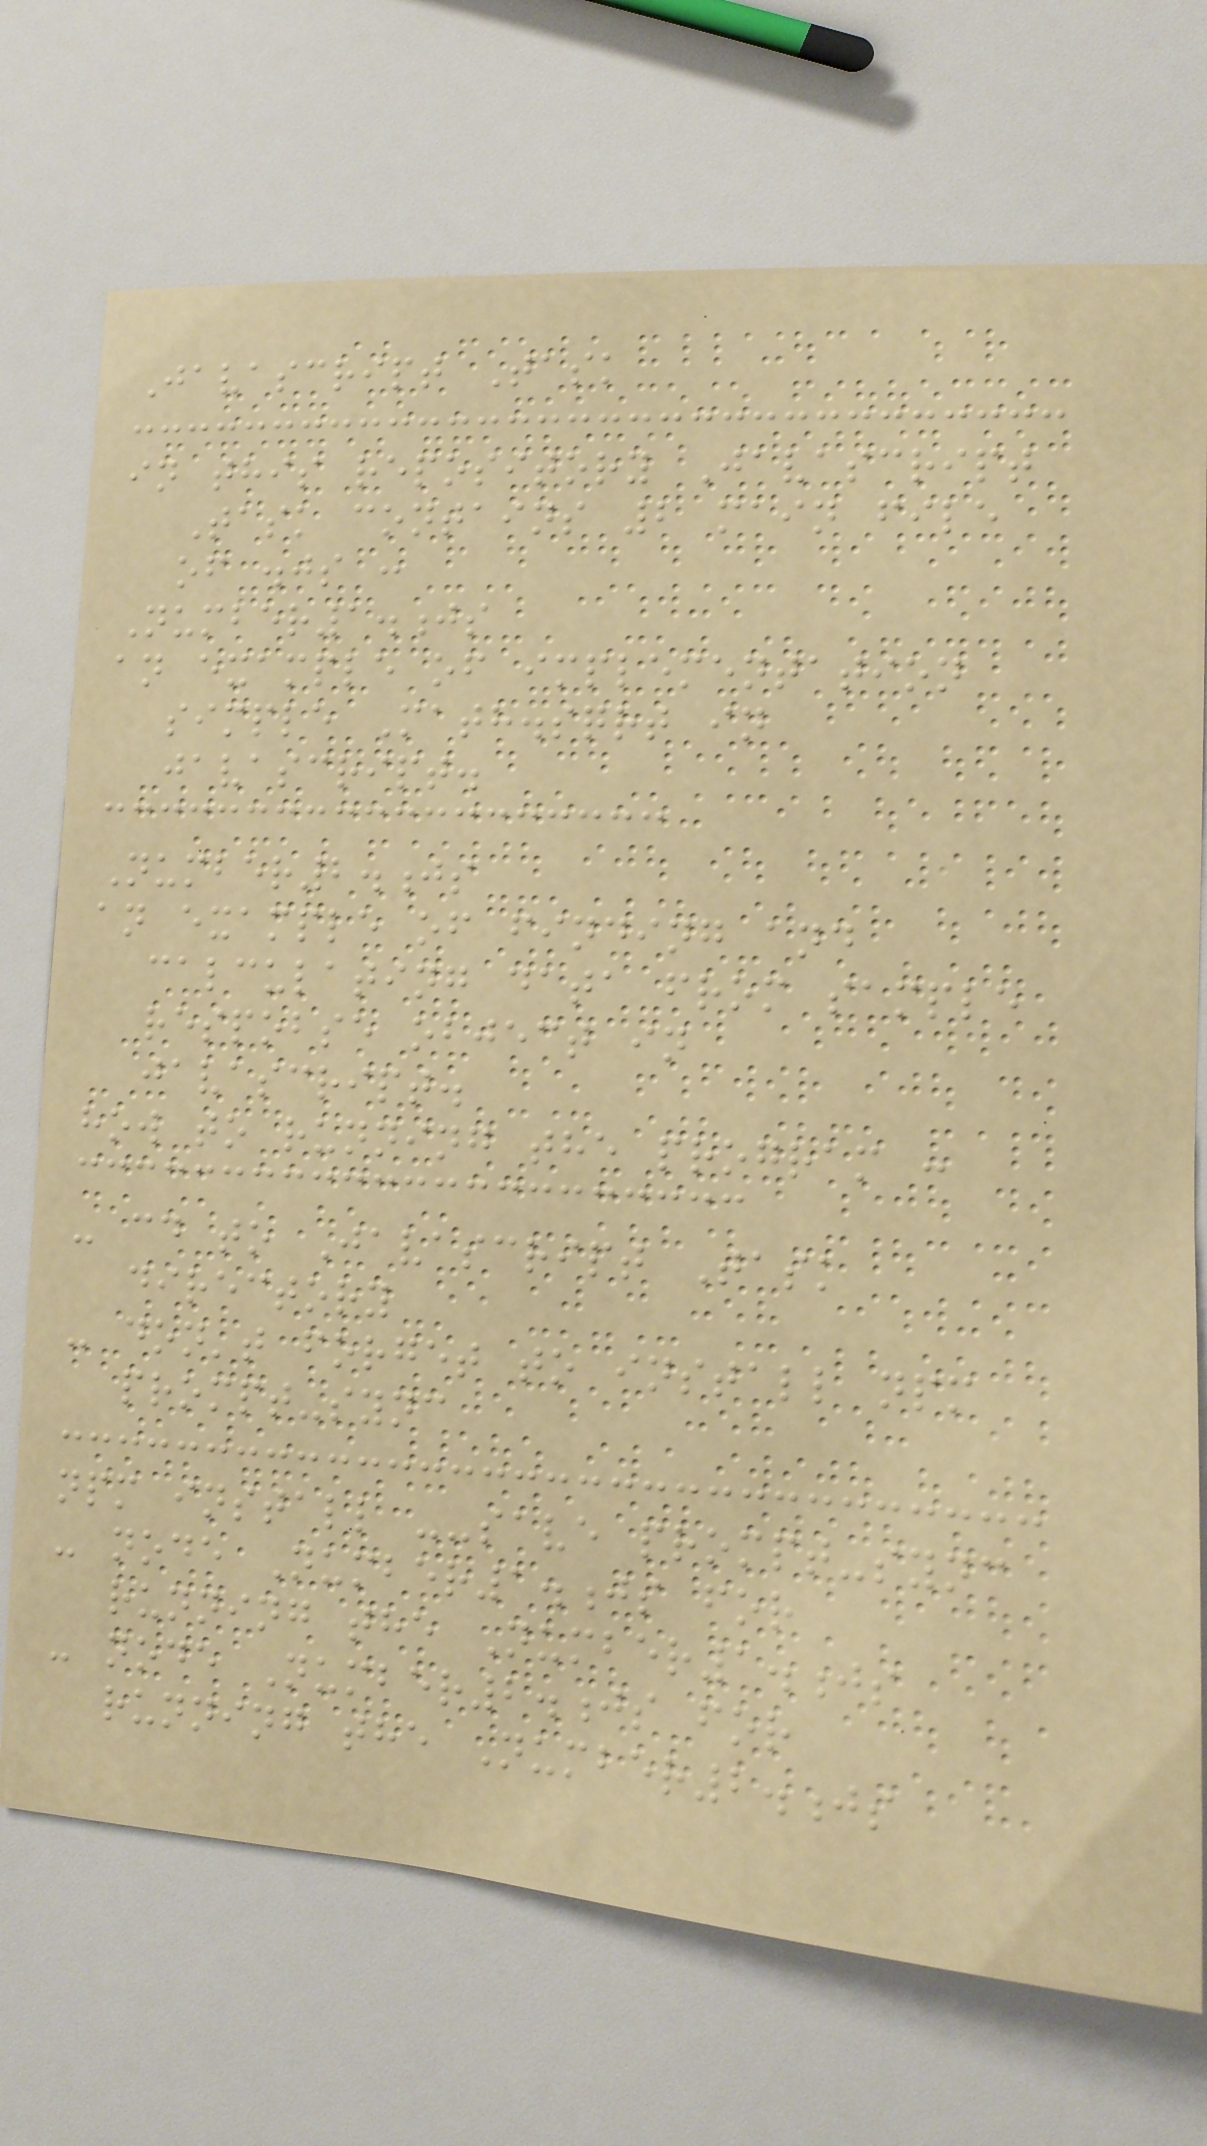Javascript Task
in this repository Javascript
Task contains 2 main file
of .js :
Number1.js
an example of implementation
simple Math.sqrt in
javascript.
Number2.js
an example of finding and
calculating data from sample
respobse object in
javascript.
how to running the program :
- cd to Javascript Task
directory
- don't forget to install npm
prompt-sync
npm install --save prompt-sync
- node Number1.js for
running the Number1.js
- node Number2.js for
running the Number2.js
